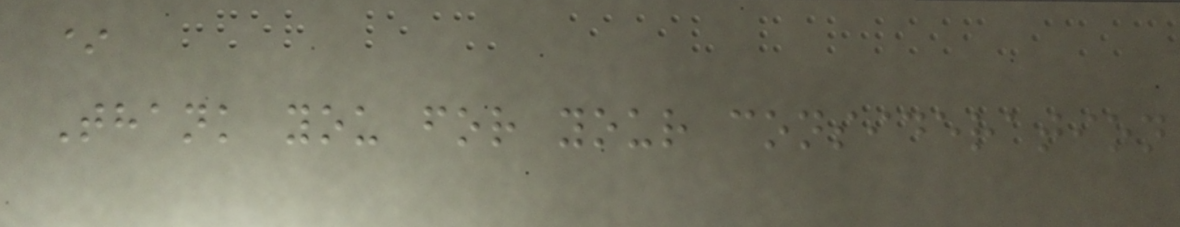*
Thank you for your consideration
